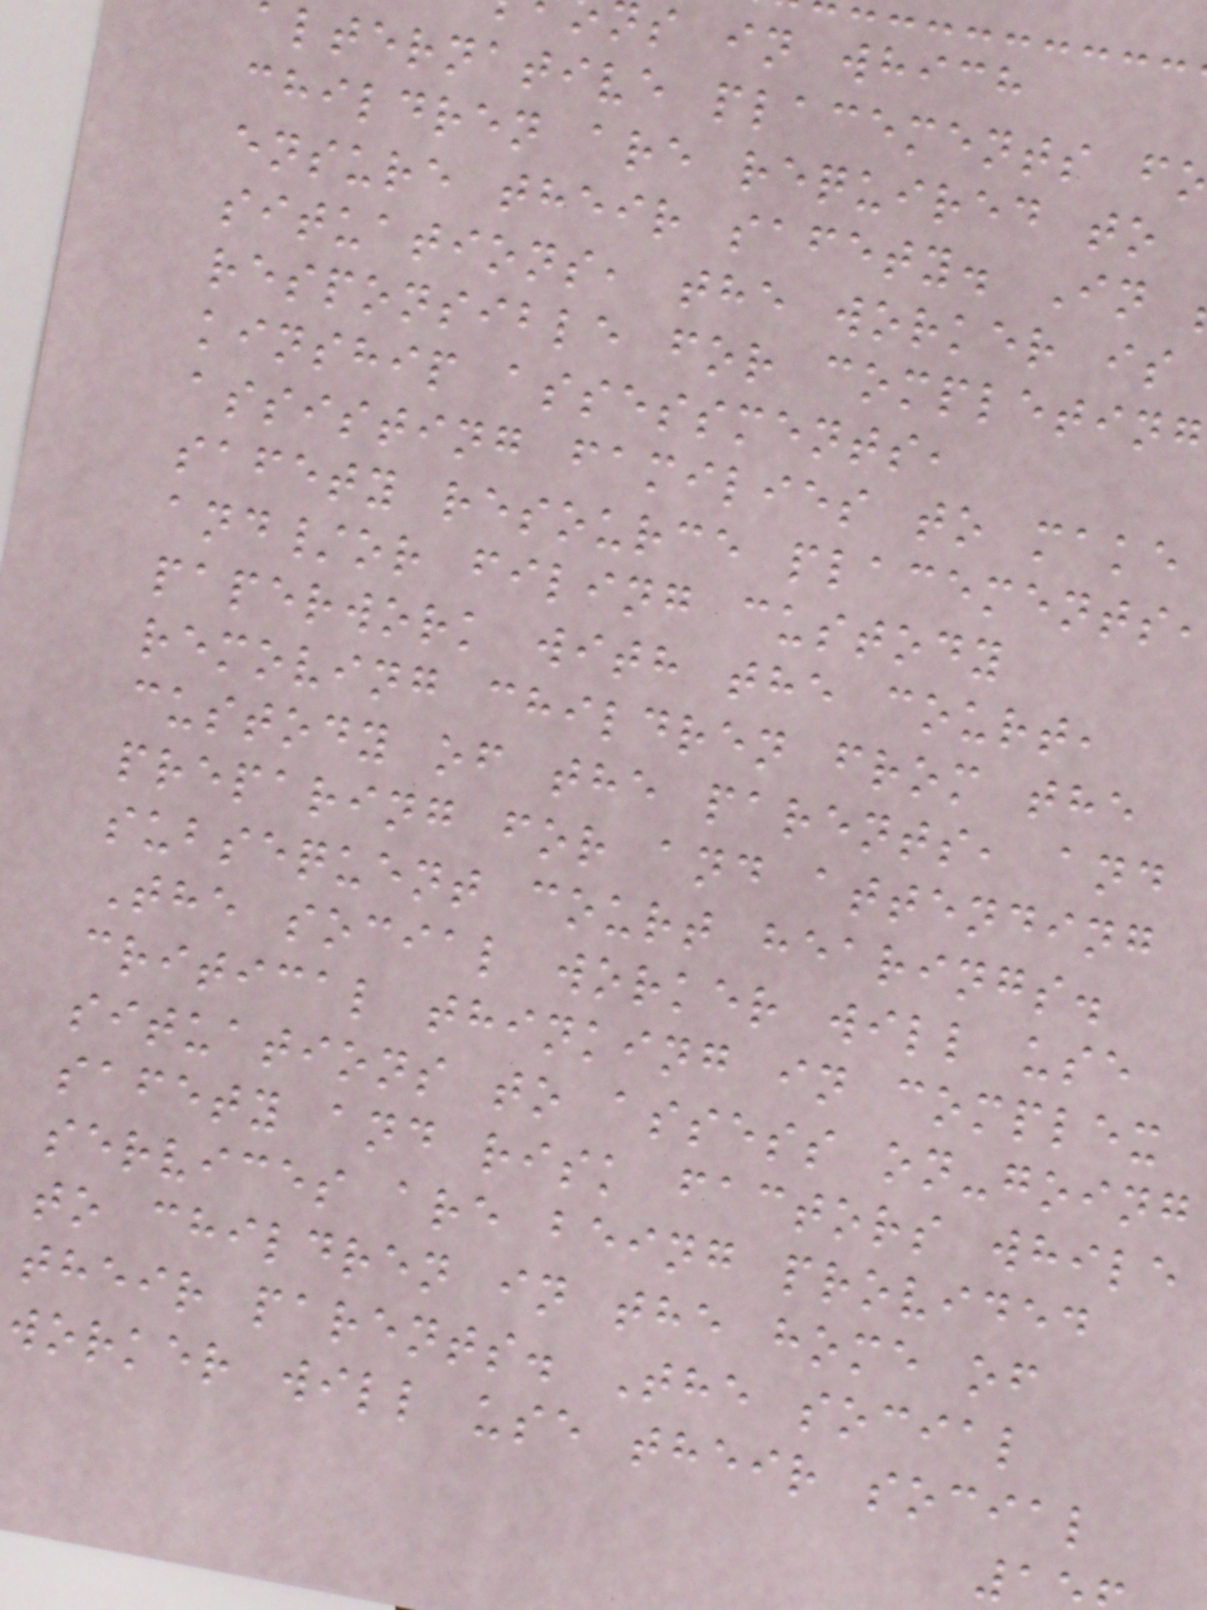s in which
alternative placements f
children are required to
ensure their safety. In
situations, the worker is
responsible for completing
kinship assessments,
assisting families to make
safety resource placements
and/or filing custody
paperwork with the court,
removing children from the
custody of the parents, and
preparing for and attending
subsequent court hearings.
The social worker will use
critical thinking in complex
situations to assess on-going
safety and risk factors while
services are being provided
to children in the home of
their parents. The social
worker will use their social
